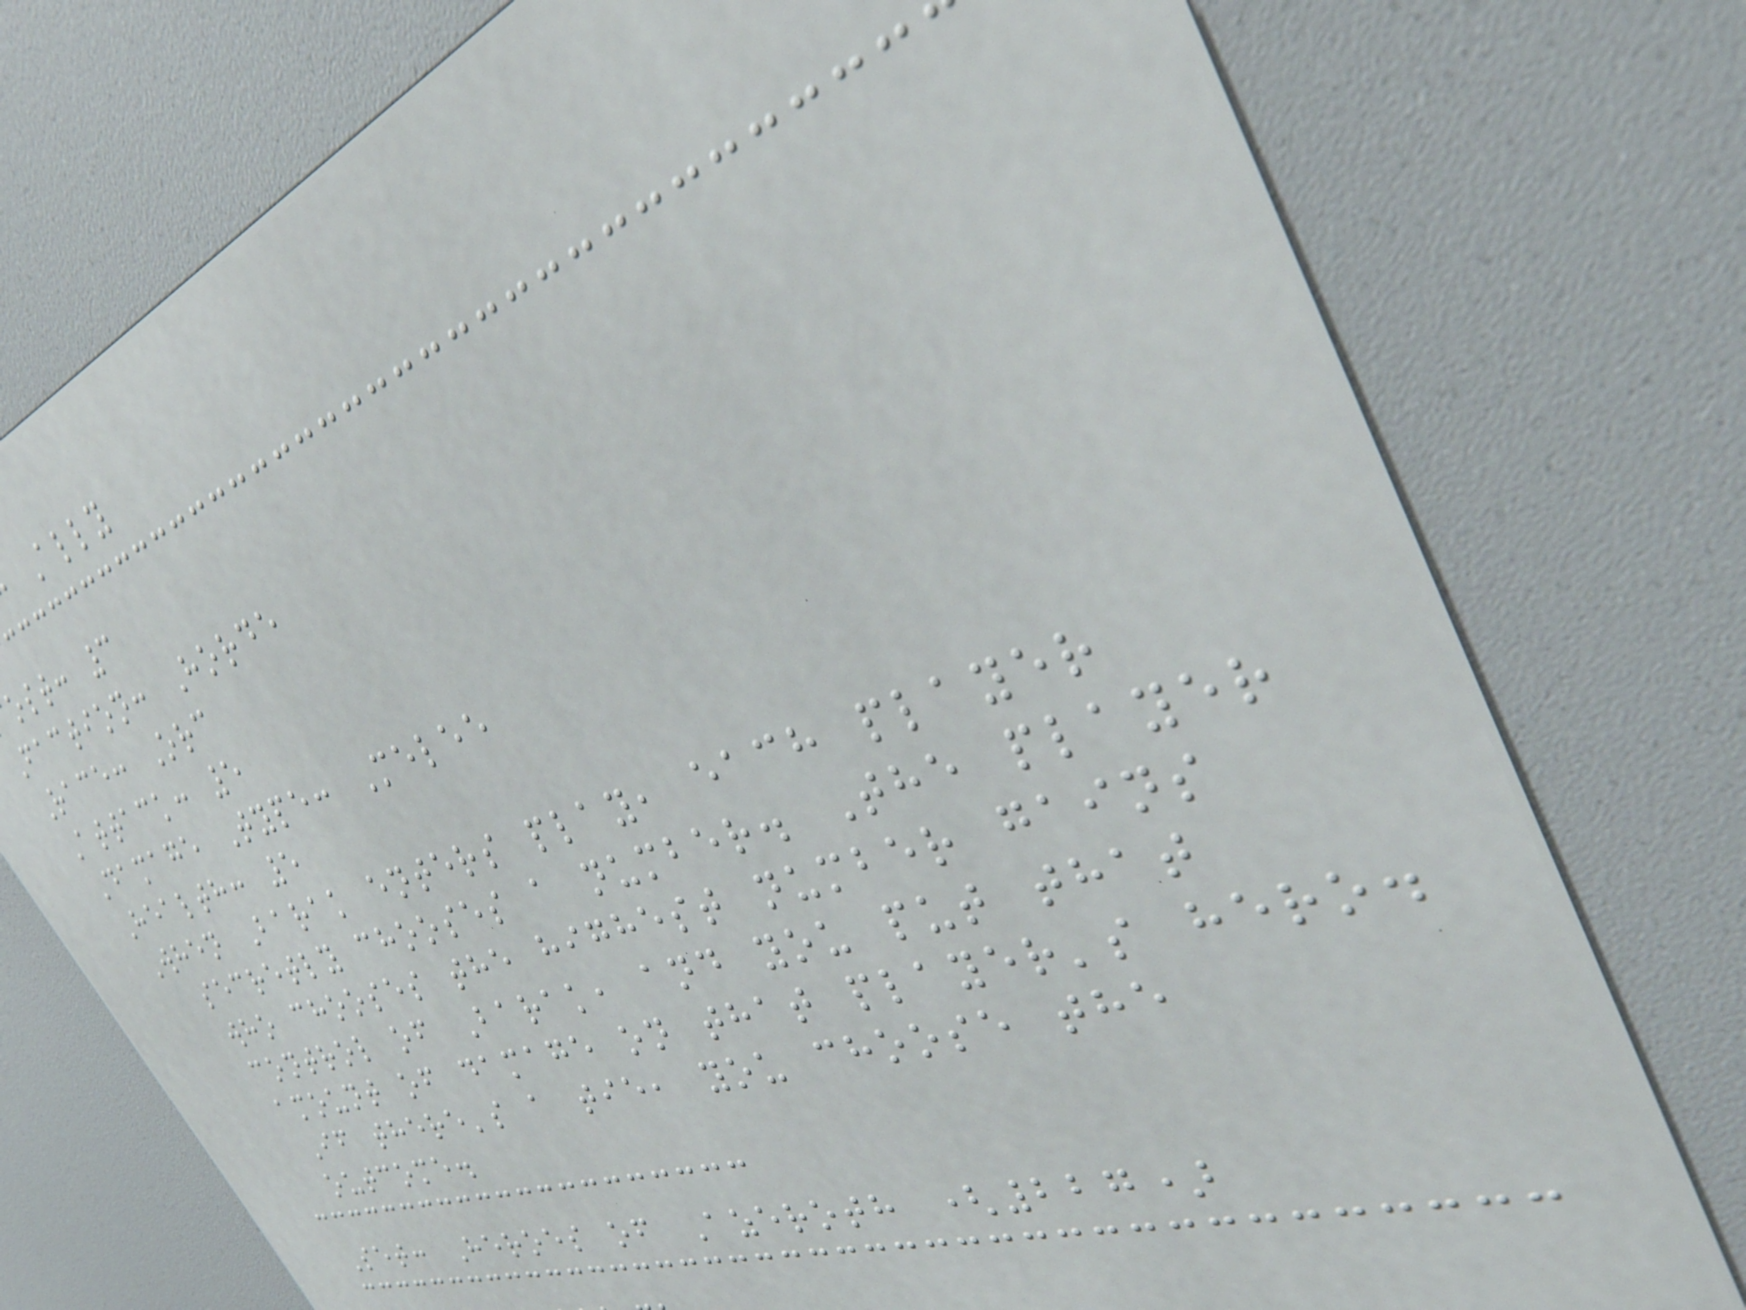Ally
ost: 3
Faction: Horde
Race: Orc
Attack: 5
Damage Type: Melee
Health: 5
When Barak enters play, each player
secretly chooses a number. The player
who chooses the highest number gains
control of Barak, and you put that
amount of damage on that player's hero.
If there's a tie, you choose the
outcome.
Set: Heroes of Azeroth (227)
